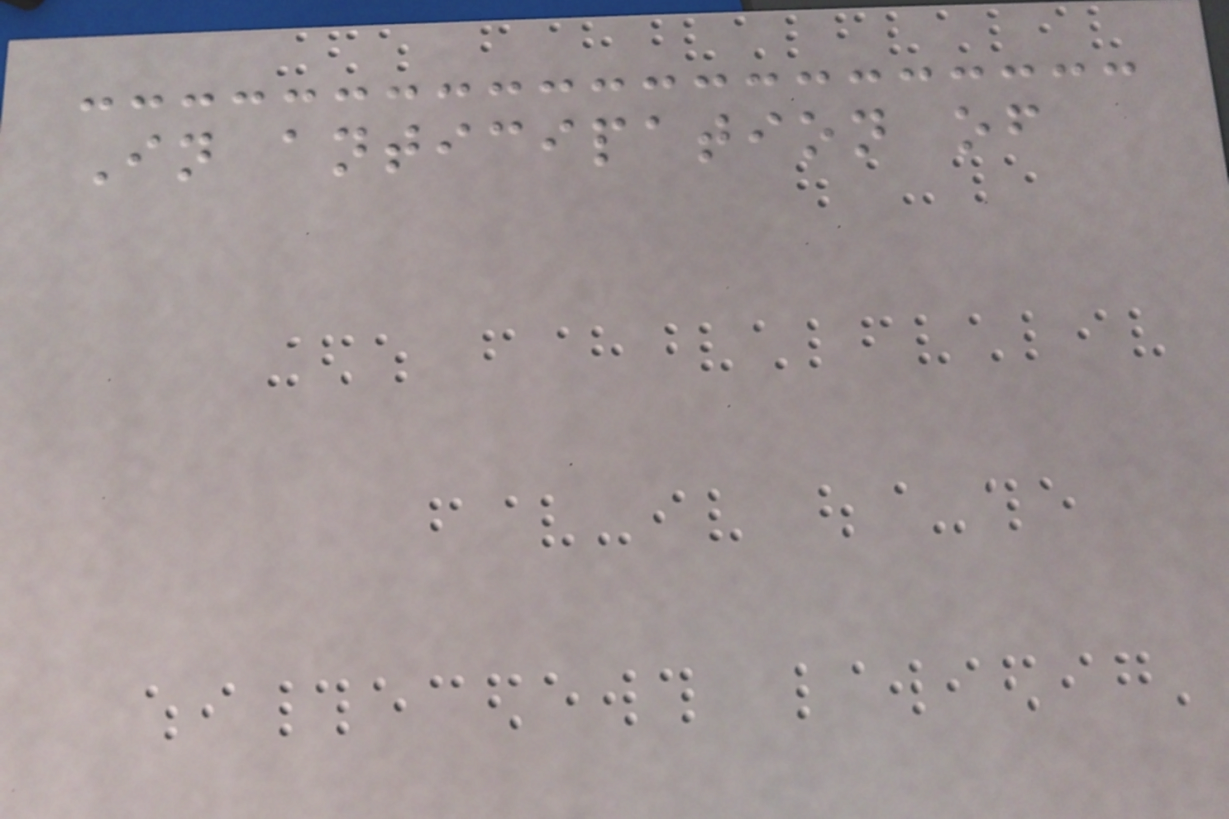In anticipation of
